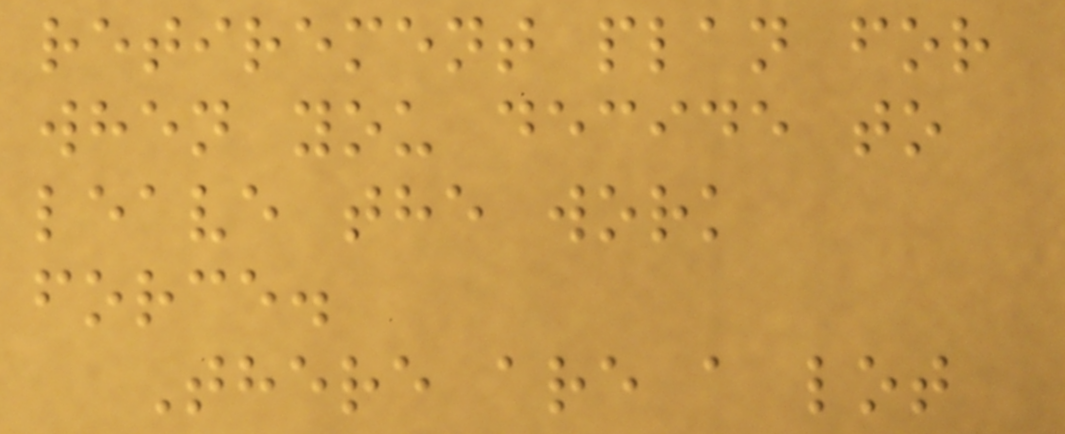retirement plan for
when you decide to
leave the work
force.
There are a lot
